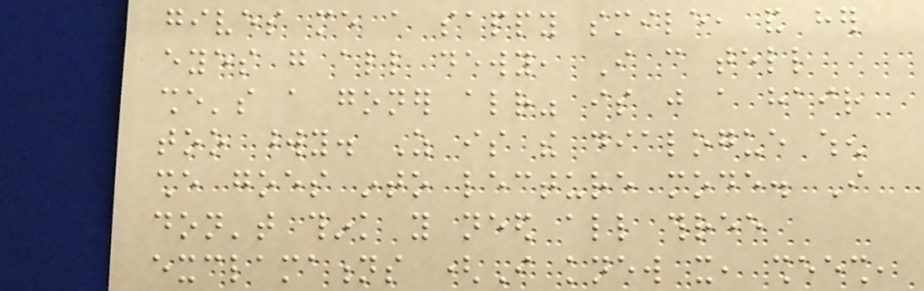gives me a sappy smile, and her
eyes go all dewy, I can tell
she's a goner already" is just a hair
too wordy. As is the dialogue when
she goes into lecture mode. I
don't think you need all three
exclamations (I knew it, sheesh,
